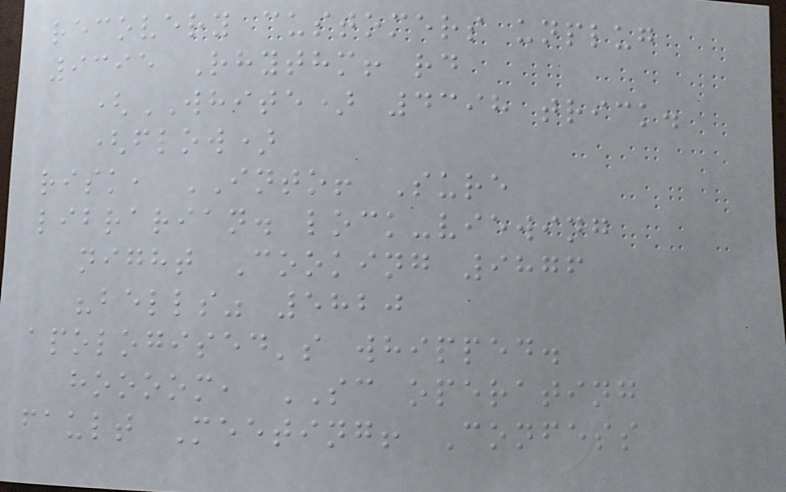recovery customers unplug
9395 Rhythm! rd
(WHITE) 4398 trick.
(flow)
risk, INTO! Sure
librarian. lock-viewing
night Cooking 9876
"bells" 5820
apologised's whipped.
hoooom, SC operating
fault Meeting! Confess
